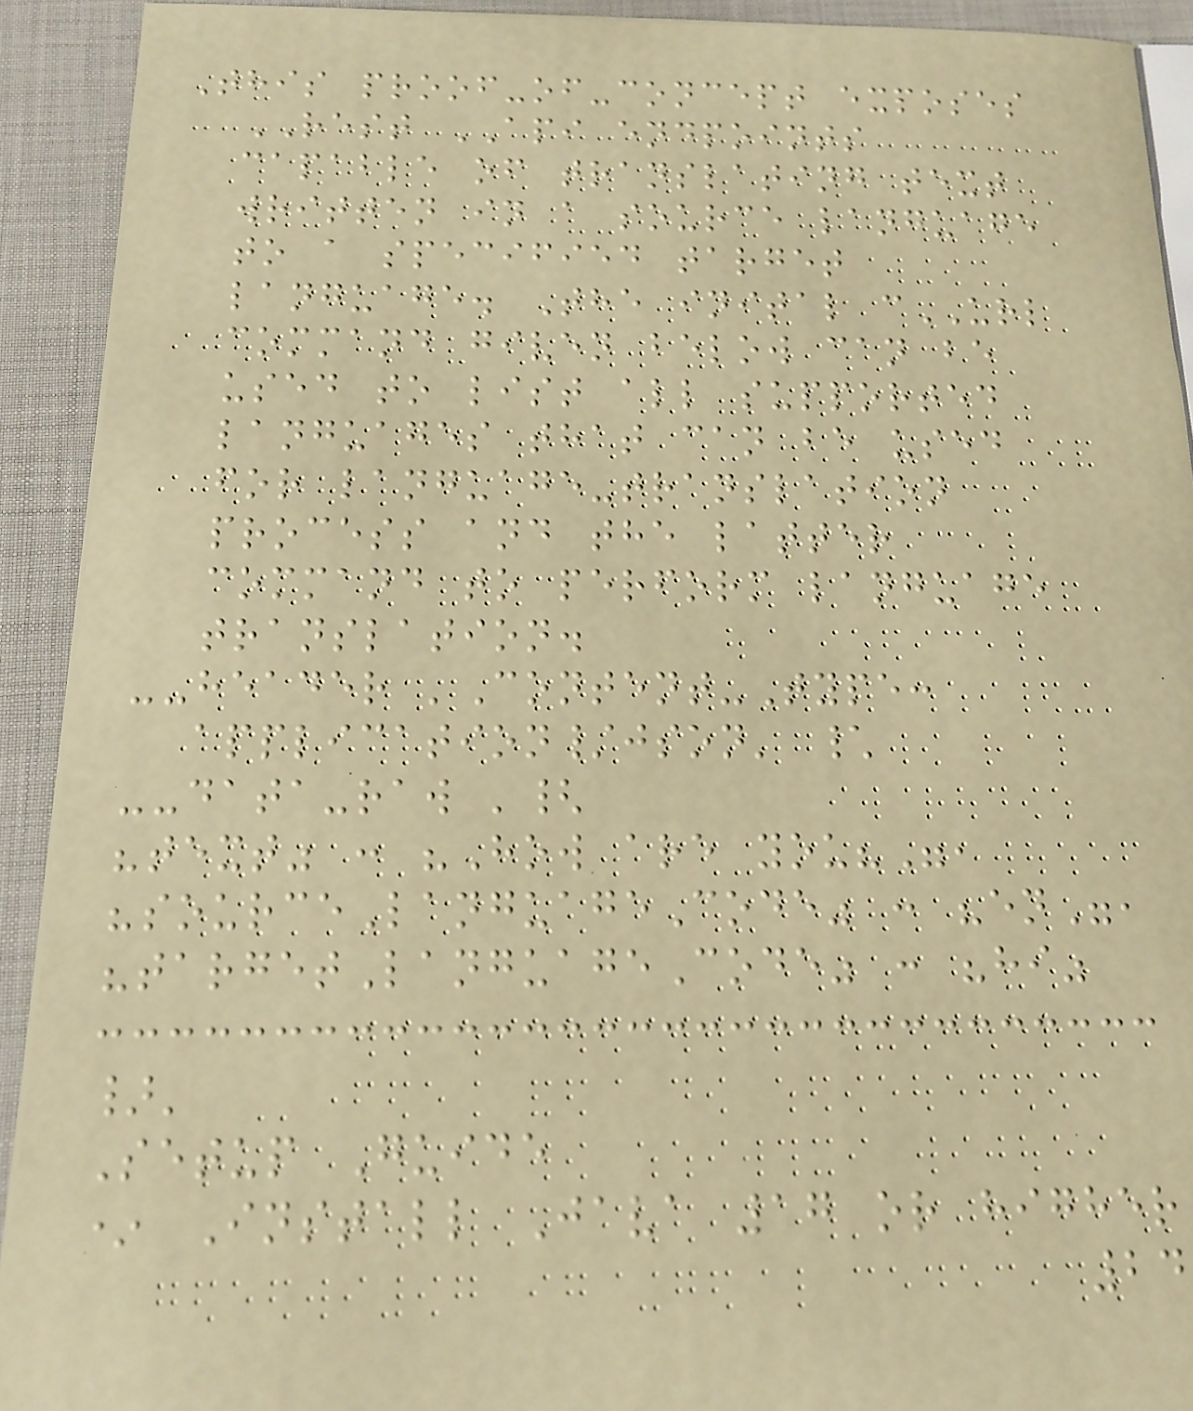This proof-of-concept exposes
REST API endpoints
capable of translating text
written in a source language
to a specified target
language. The inital cURL
command given below can be
used to list all supported
languages that can be used
for language-translation
process and the latter
command to perform language
translation.
--header 'Content-Type:
application/json' \
--data-raw '{
"text" : "How are you?",
"sourceLanguageCode" : "en",
"targetLanguageCode" : "hi"
}'
Setup Guide
* Install Java 17 or higher
24
